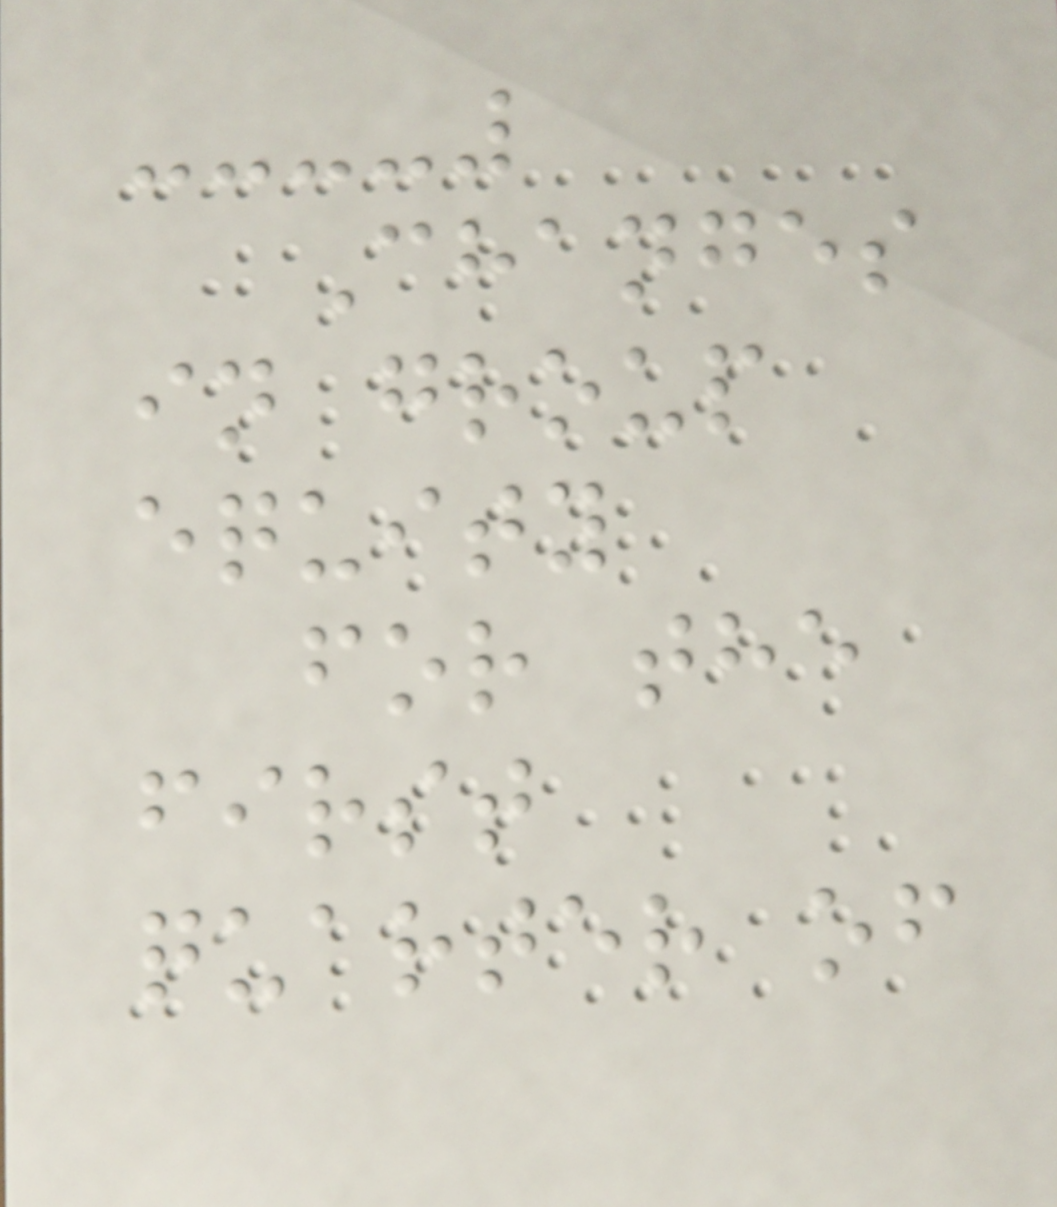Changes
in group
equity
for the
first
quarter of
